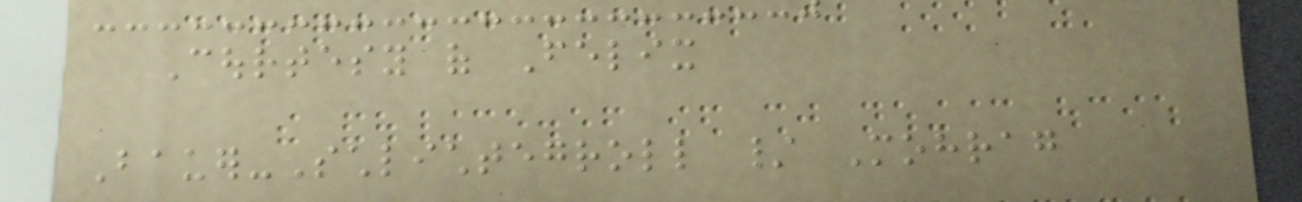Courtesy of Felix
Bauer-Schlichtegroll / Mohrag
